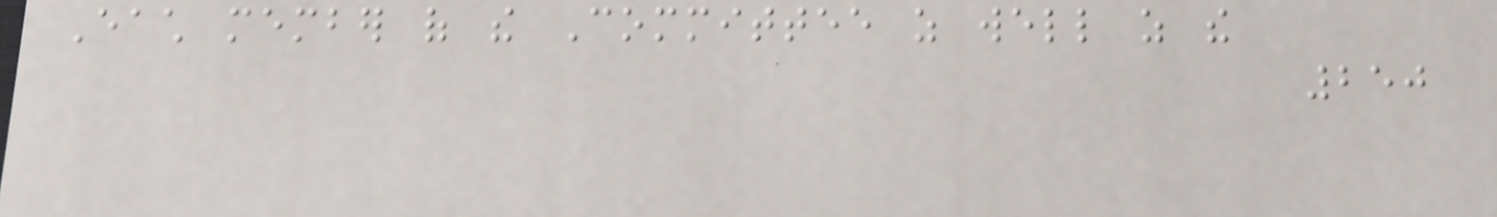Each member of the Committee as well as the
250
